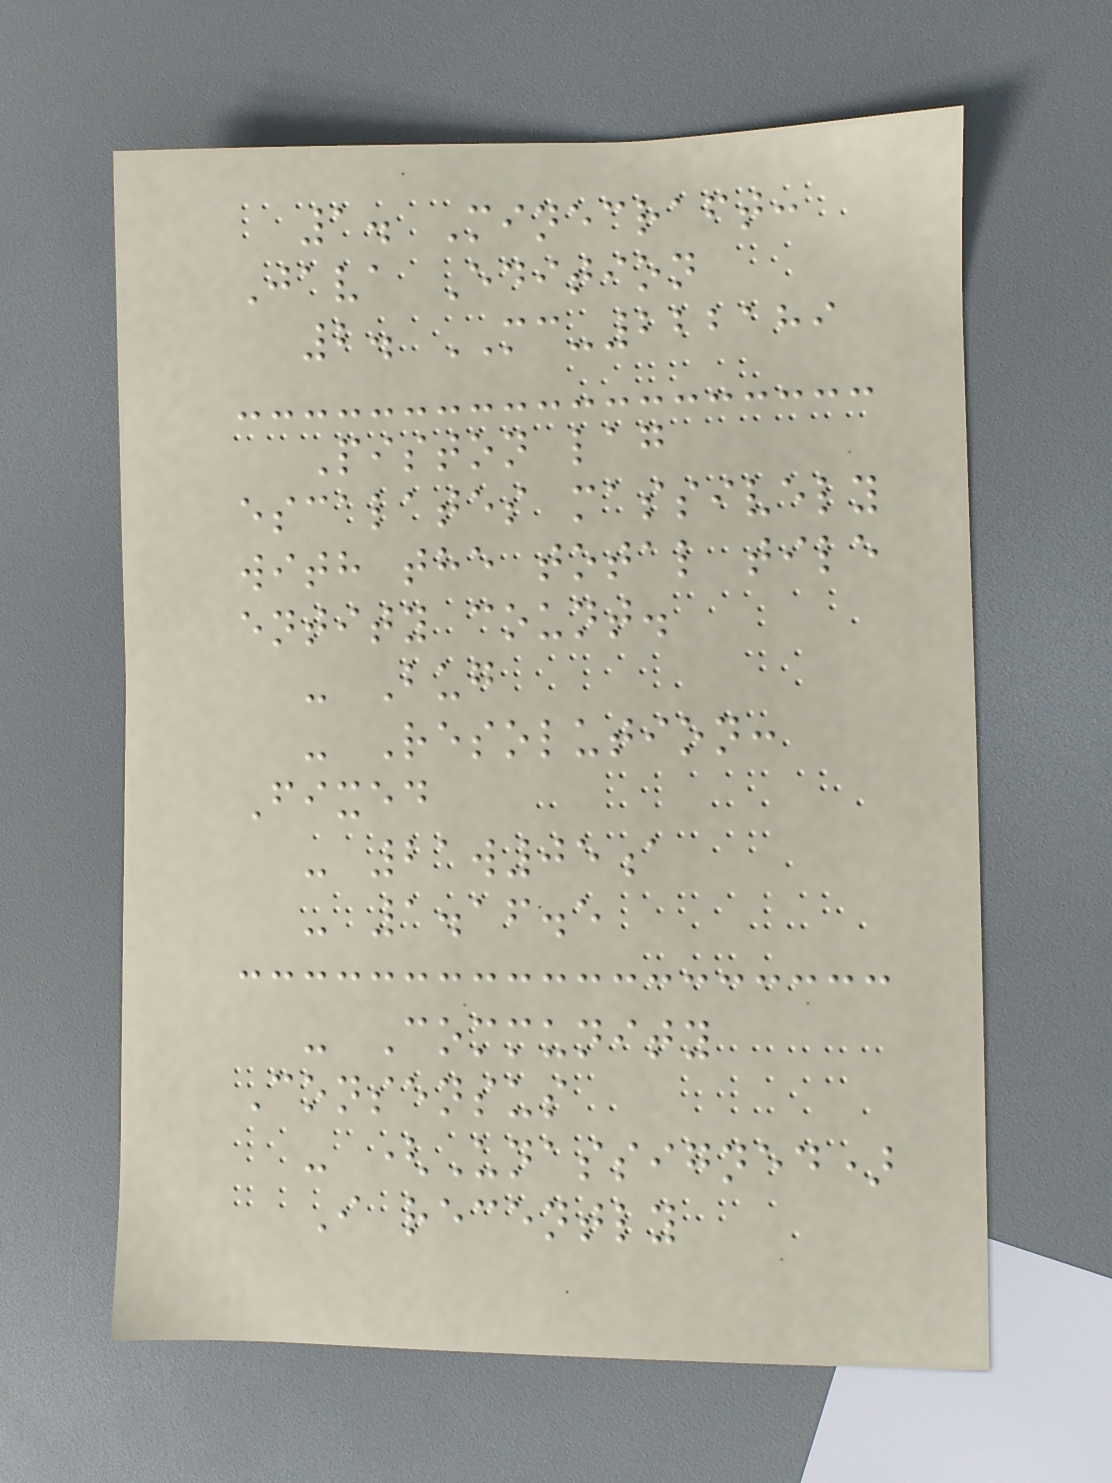1. Minecraft:
Java Edition
2. MC-222189
Piston lag
escalates massively
with the total tile
entity count.
- Bug
- Resolution:
Fixed
- 21w05a
- 1.16.5
- Community
Consensus
- (Unassigned)
I recently
